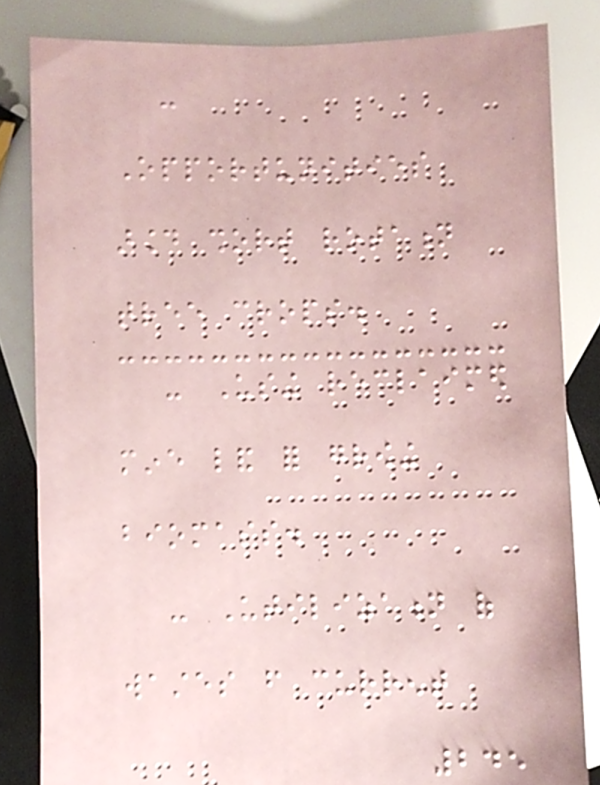-
Opportunities
around short rotation
tree crops.
- Using reclaimed
mine land for growing
biomass.
- Utilization of
wastes from current
245
